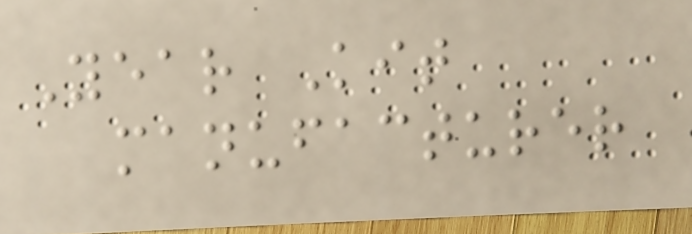Year Kit
manufacturer
